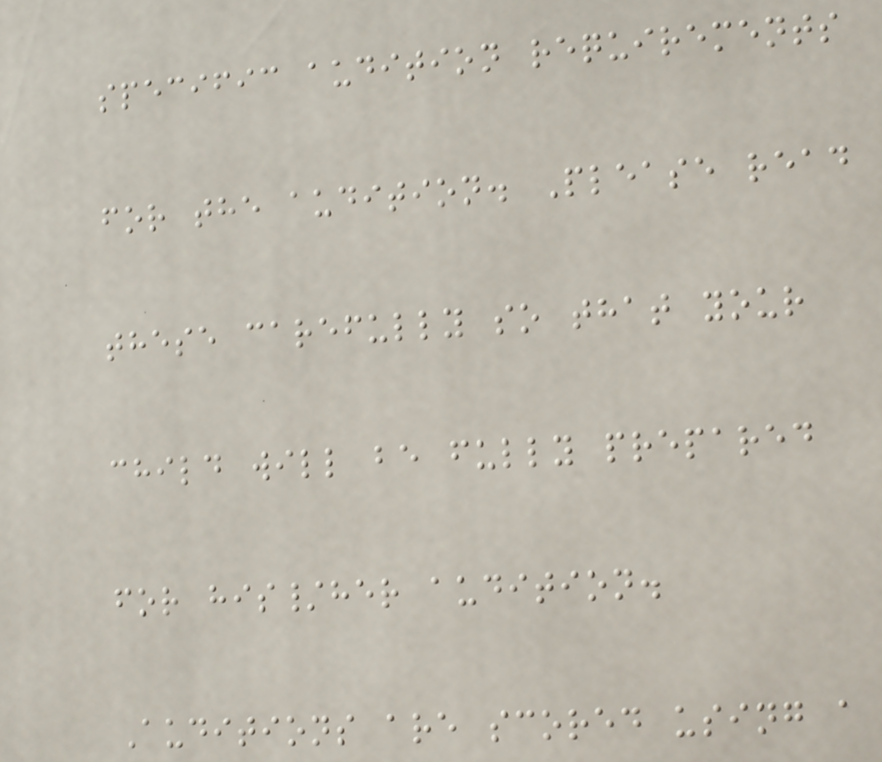specific audition requirements
for the audition. Please read
these carefully so that your
child will be fully prepared
for his/her audition.
Auditions are scored using a
